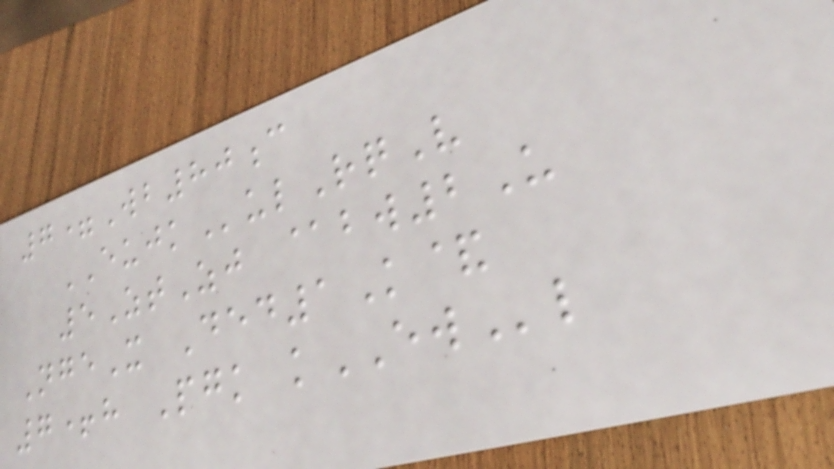7=Wb80c
EUJKulRqV
5ZtZj @bw2U
NgeX Ded1K&
7+h Pgk kEWl
